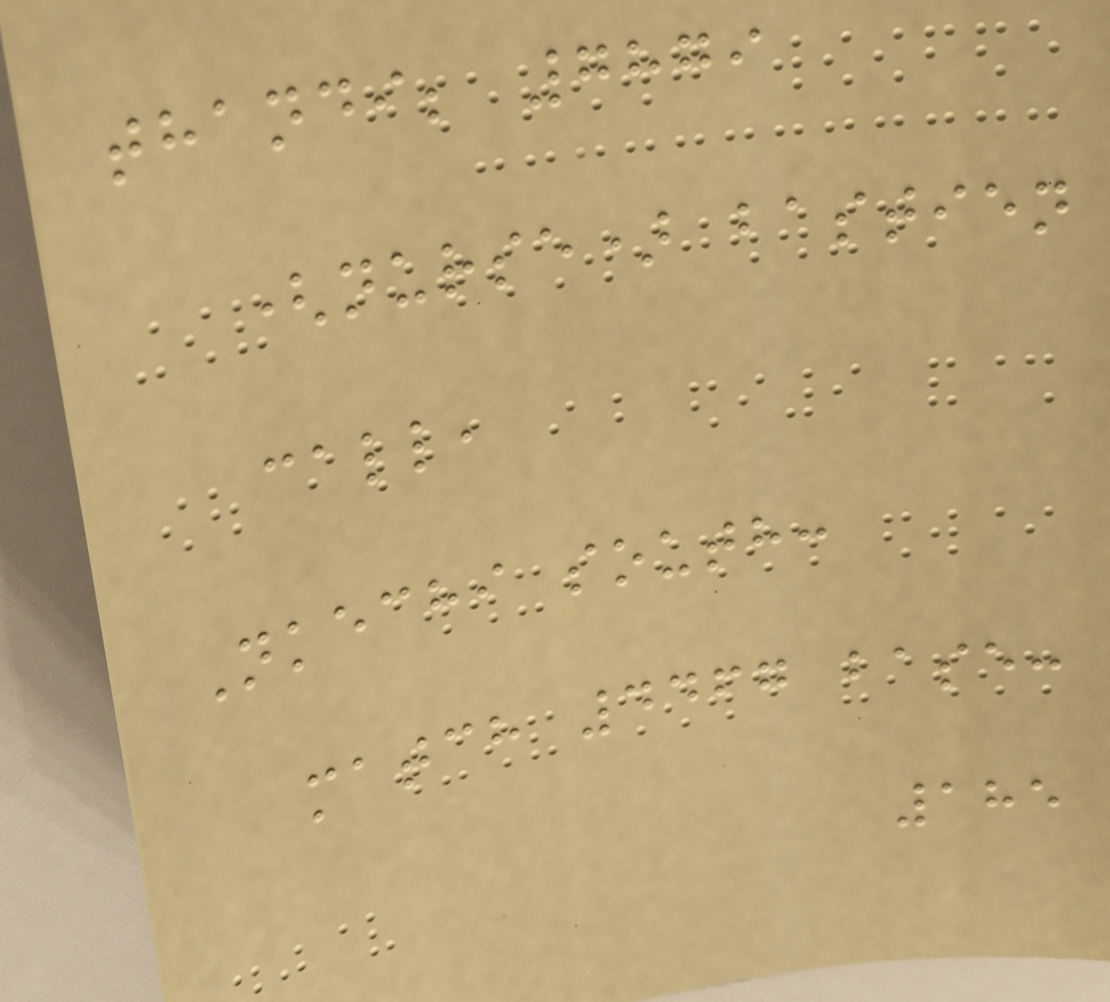thandi; 7879
(nurse) bastien
call,
Nkechi south:
match 4467 base:
185
